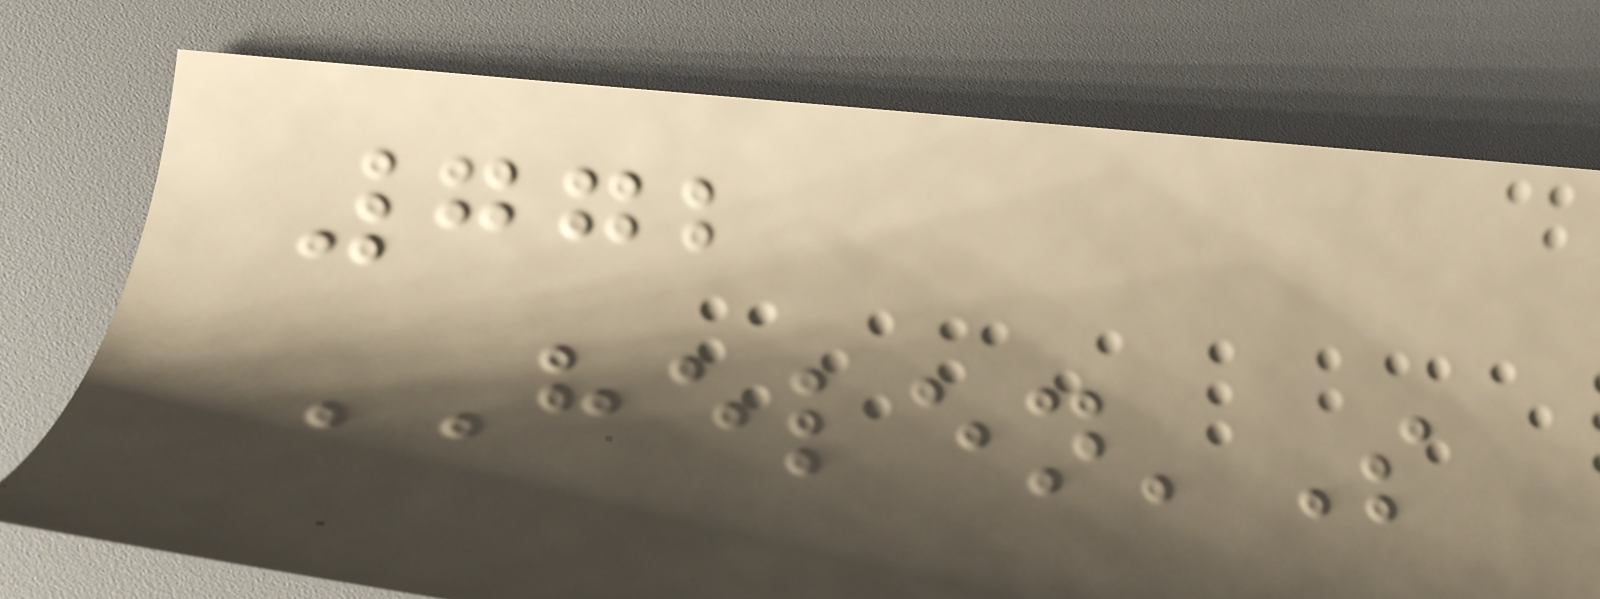772
HELEN'S
